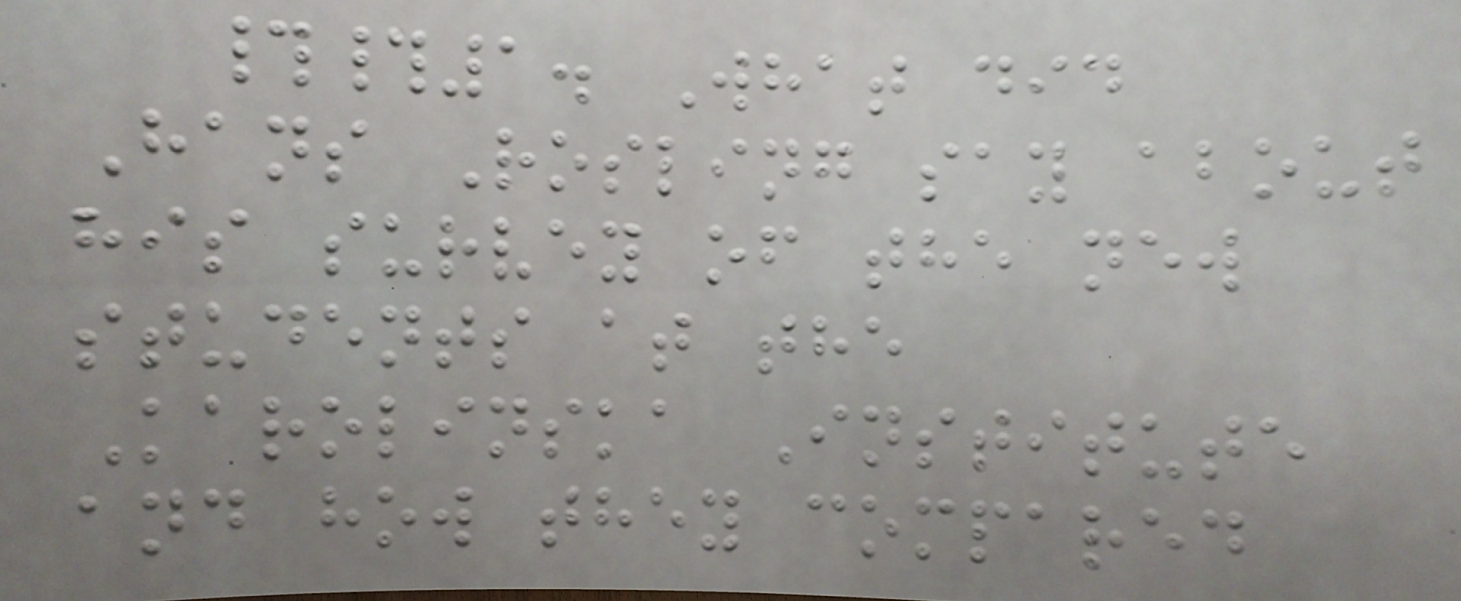##1. What did
Hans Rosling say about
his survey of the new
students at the
Karolinska Institute
and how they compared
